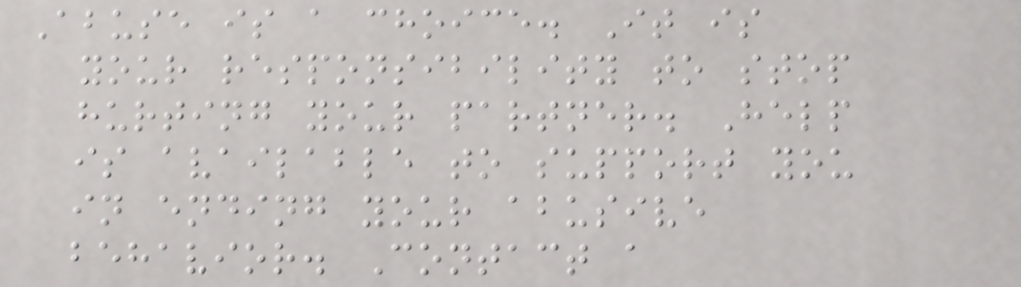Abuse is a choice. It is
your responsibility to stop
hurting your partner. Help
is available to support you
in ending your abusive
behavior. Contact a
